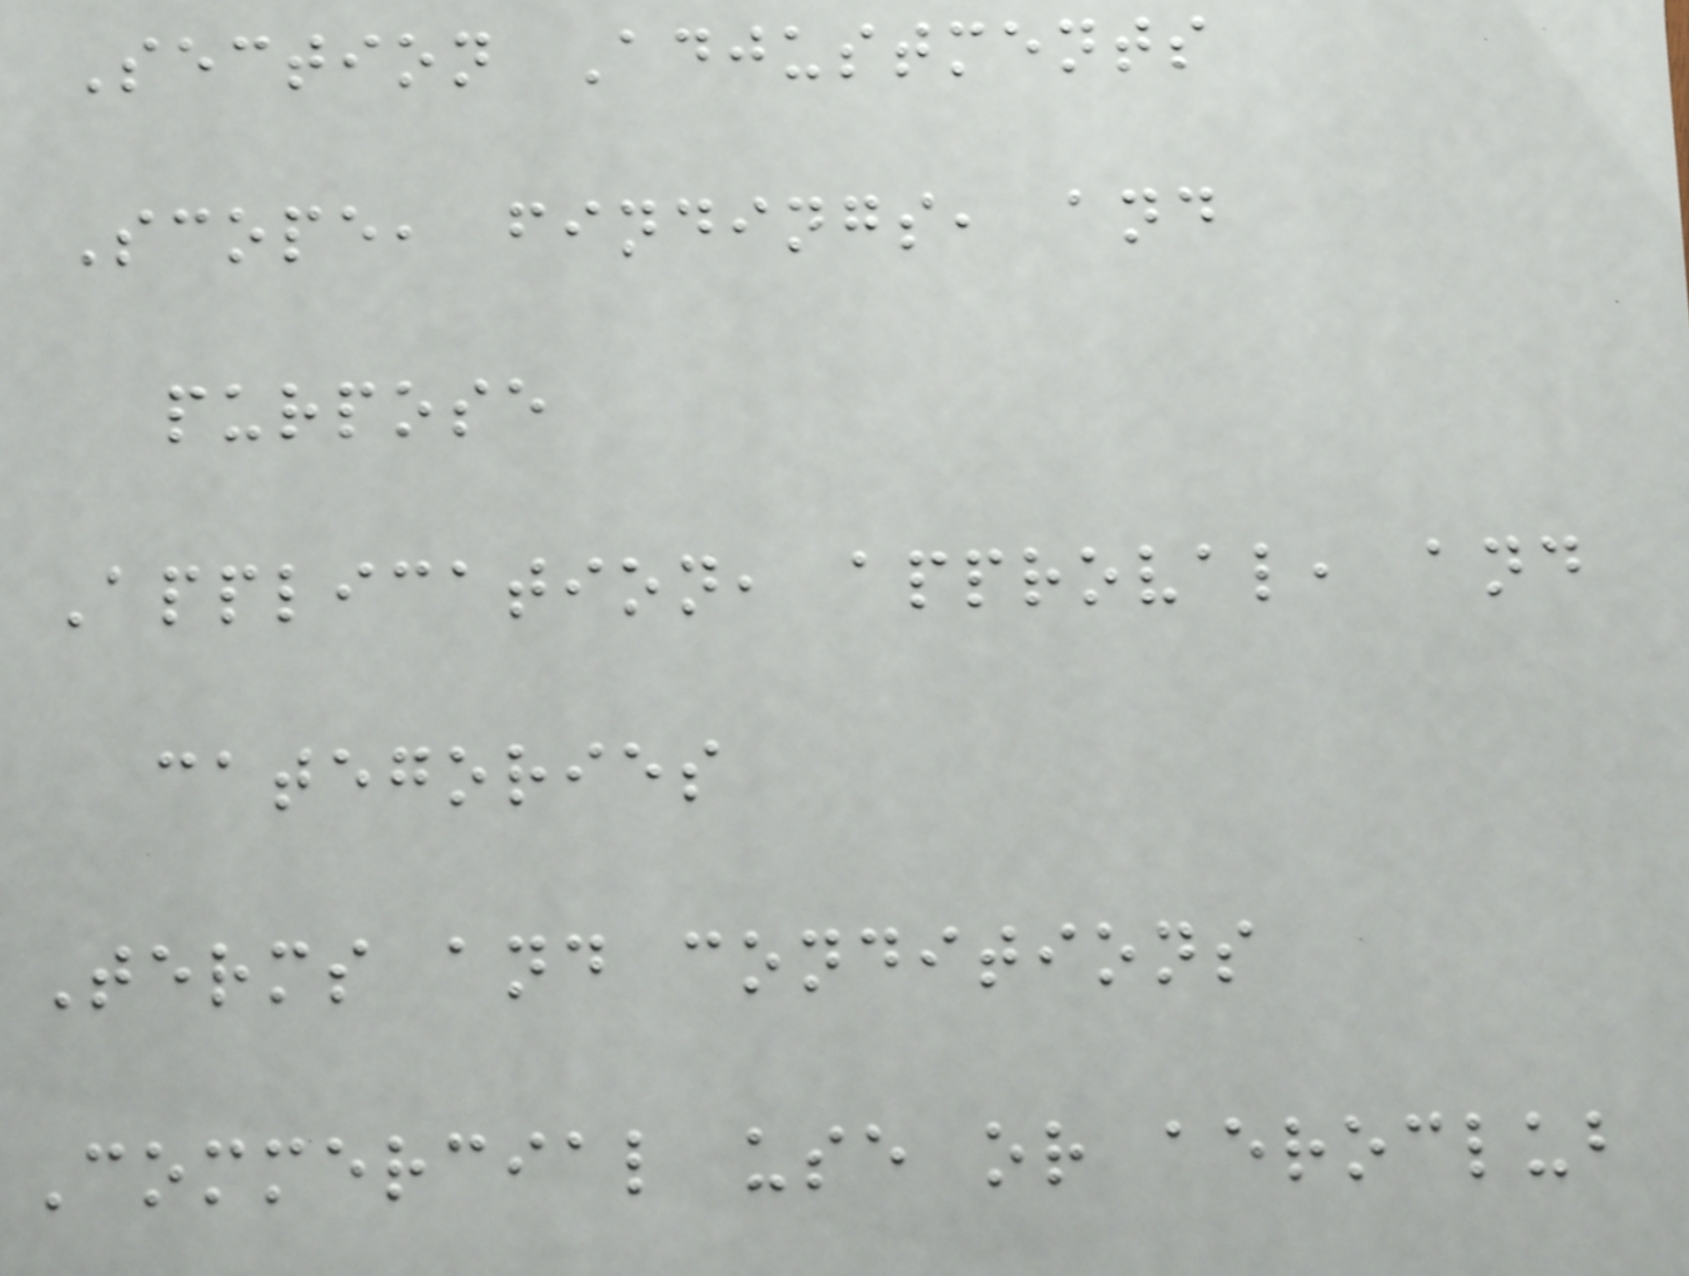Section Adjustments
Scope, findings, and
purpose
Application, approval, and
categories
Terms and conditions
Commercial use or aeroclub
